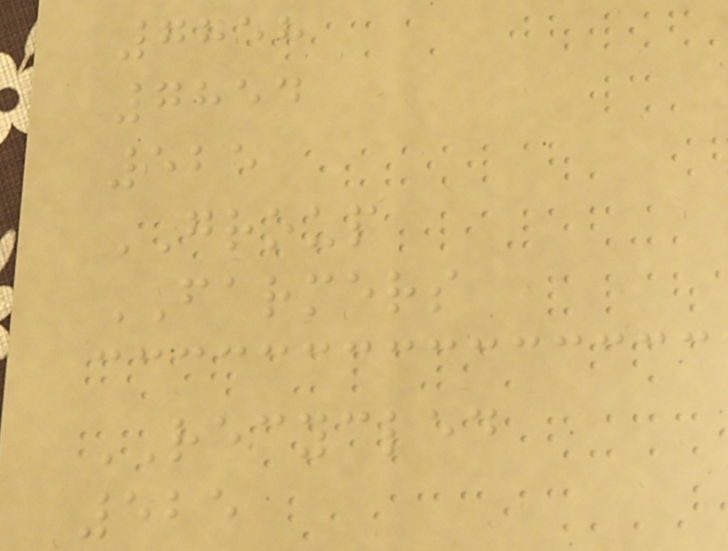7858
7854
525
GROUP
FARMERS
RECYCLED
525
